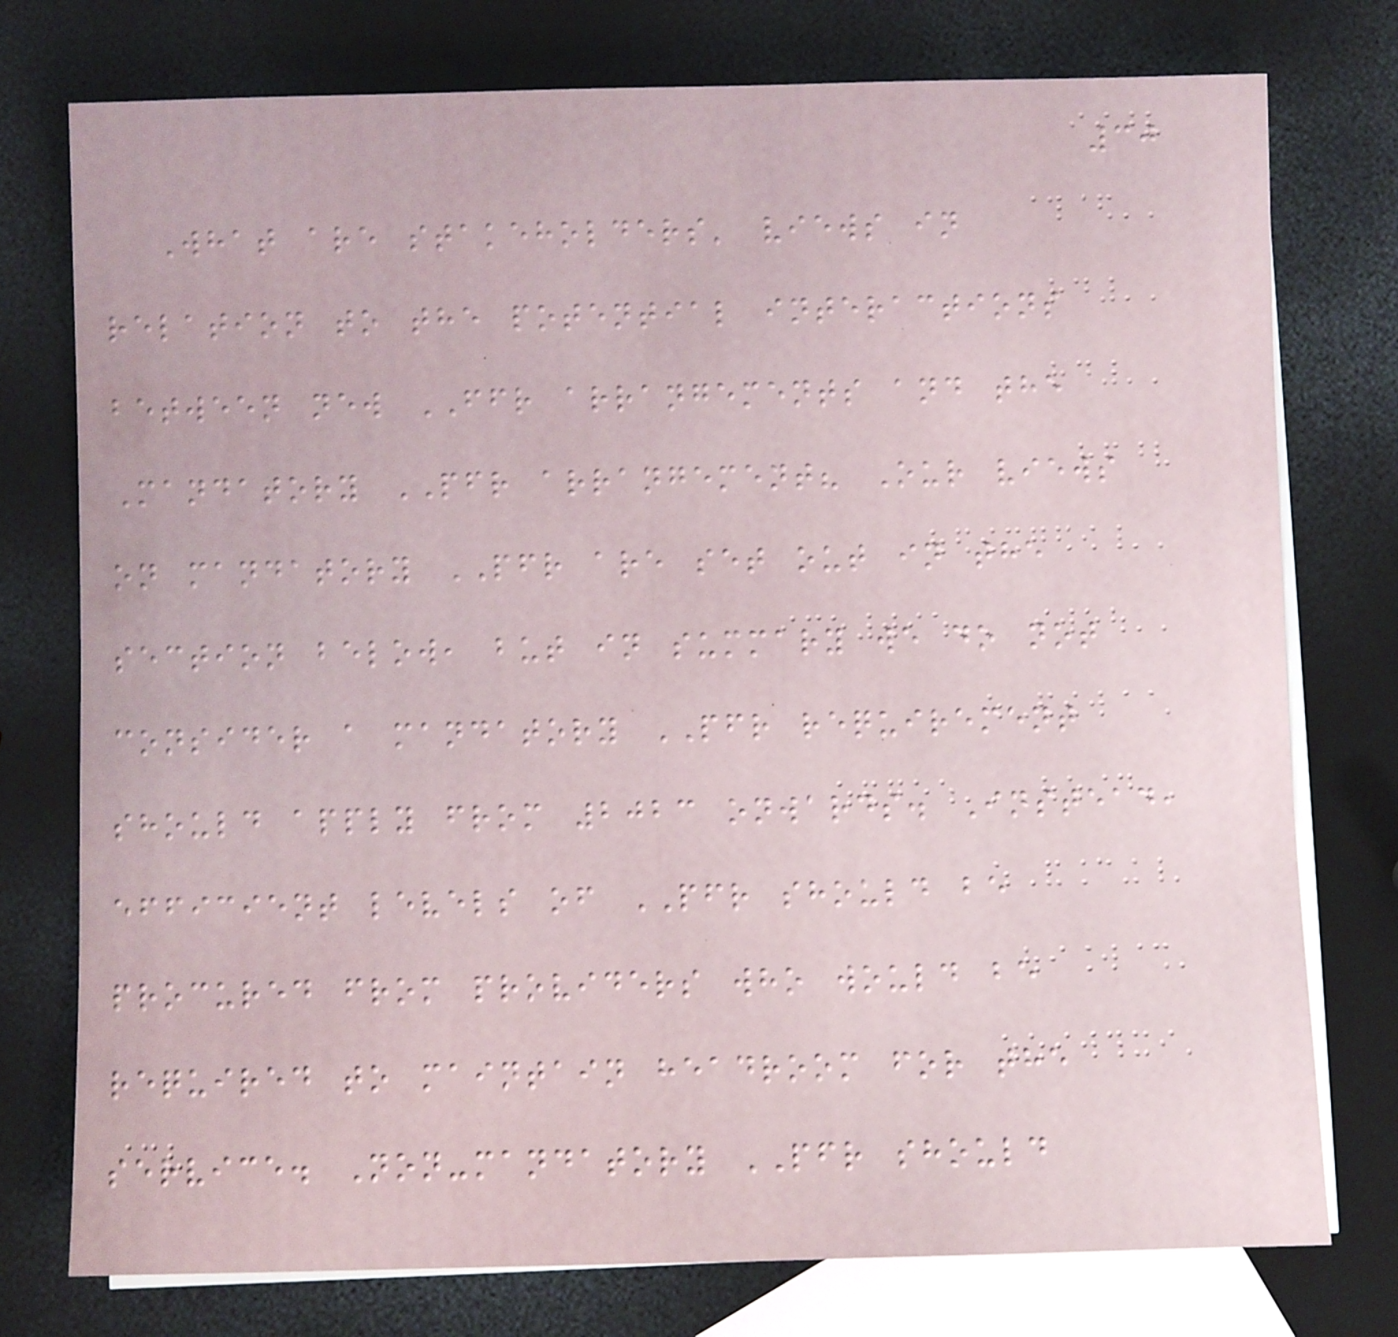30
What are stakeholders' views in
relation to the potential interactions
between new FFR arrangements and the
Mandatory PFR arrangement? Our views
on mandatory PFR are set out in the
section below, but in summary we do not
consider a mandatory PFR requirement
should apply from 2023 onwards. Instead,
efficient levels of PFR should be
procured from providers who would be
required to maintain headroom for the
service. Non-mandatory PFR should
